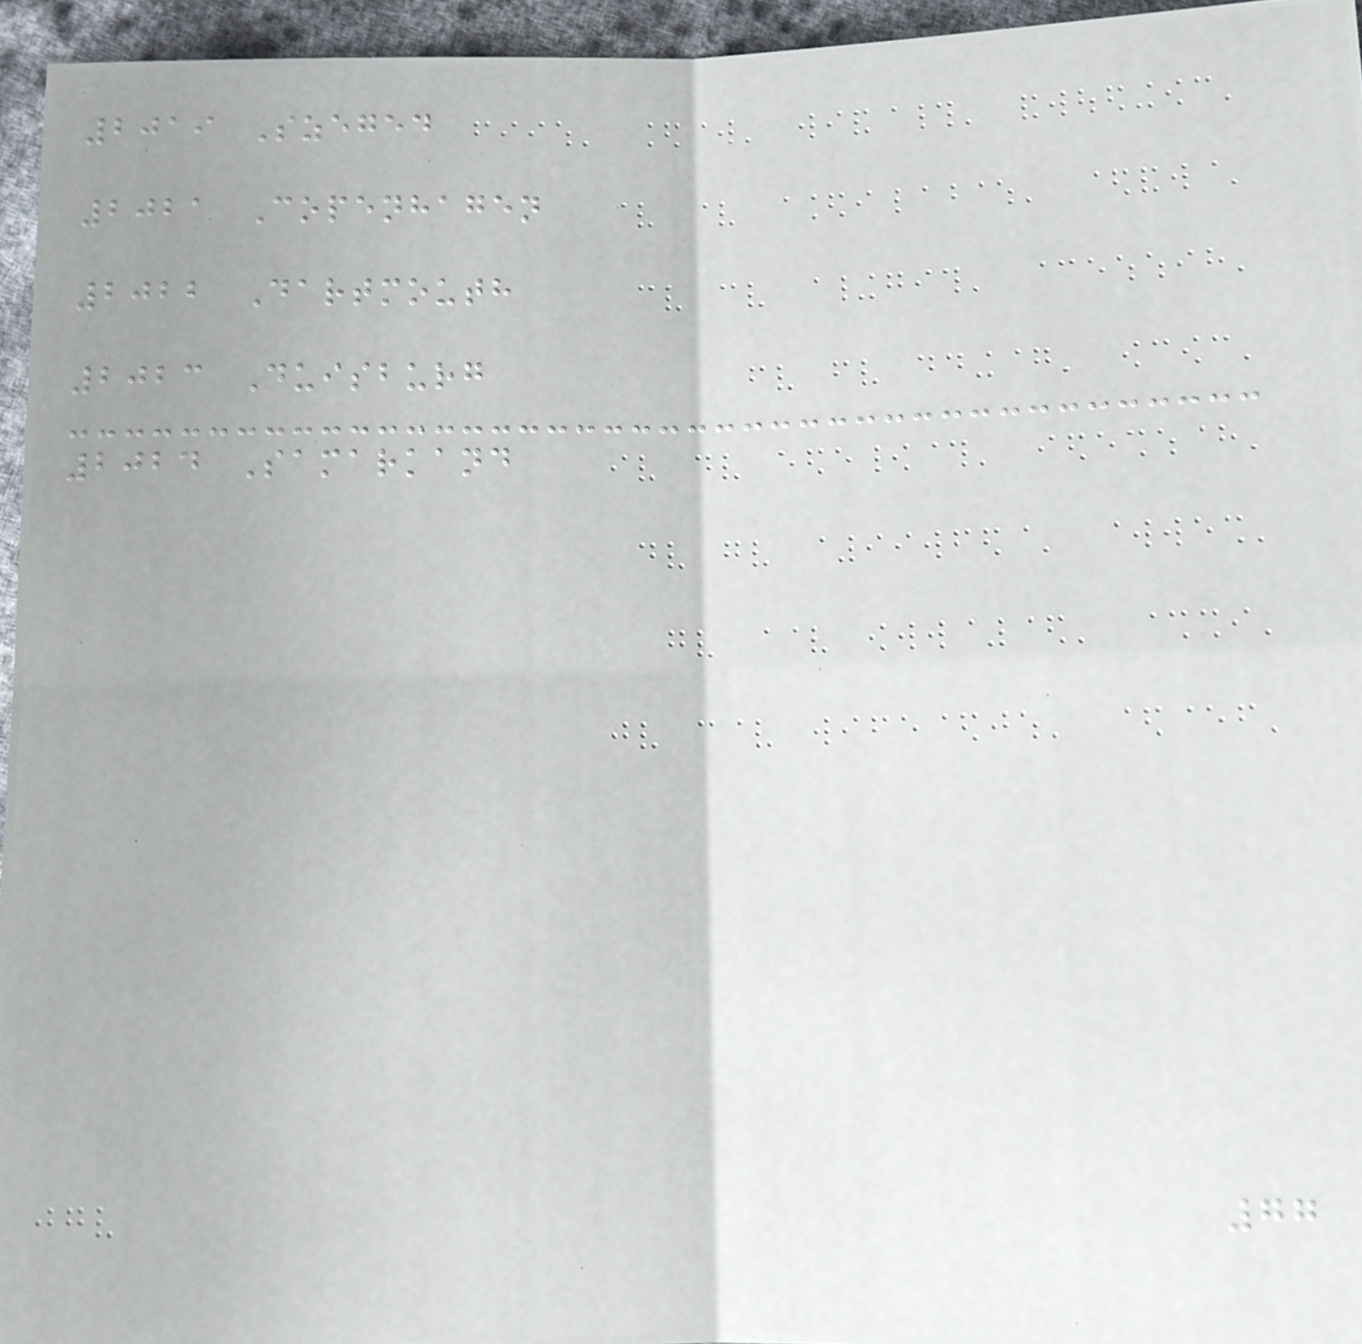2019 Szeged
2021 Copenhagen
2022 Dartmouth
2023 Duisburg
2024 Samarkand
77
